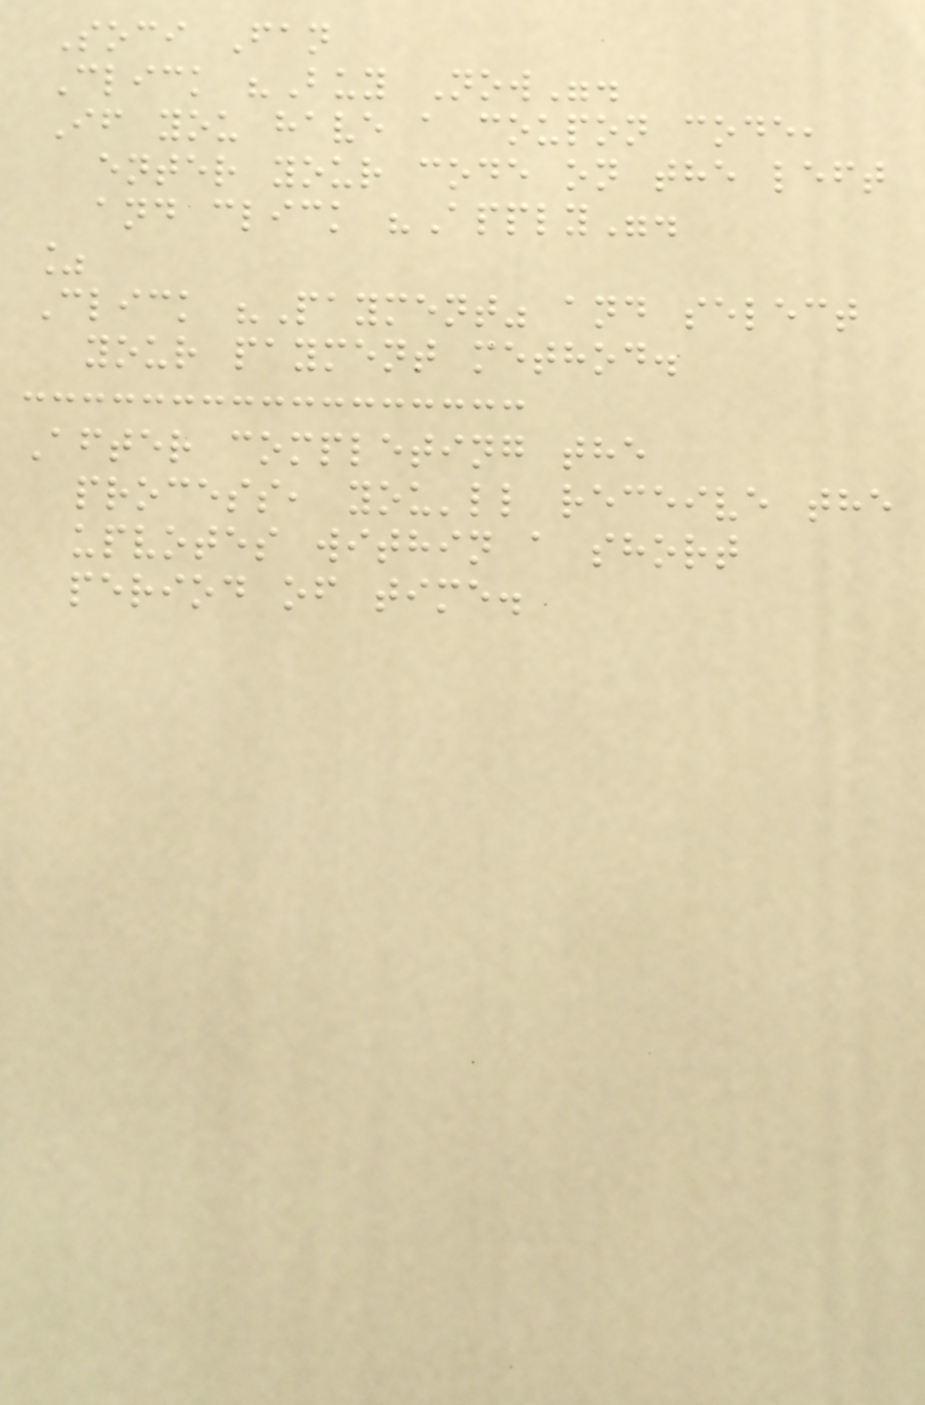Soci Fan
Click "Buy Now".
If you have a coupon code,
enter your code on the left
and click "Apply".
%
Click "Payment" and select
your payment method.
After completing the
process, you'll receive the
upvotes within a short
period of time.
